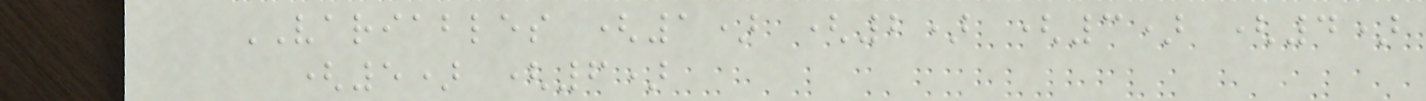VARIABLES (1) (2) (3) (4)
(5) (6)
